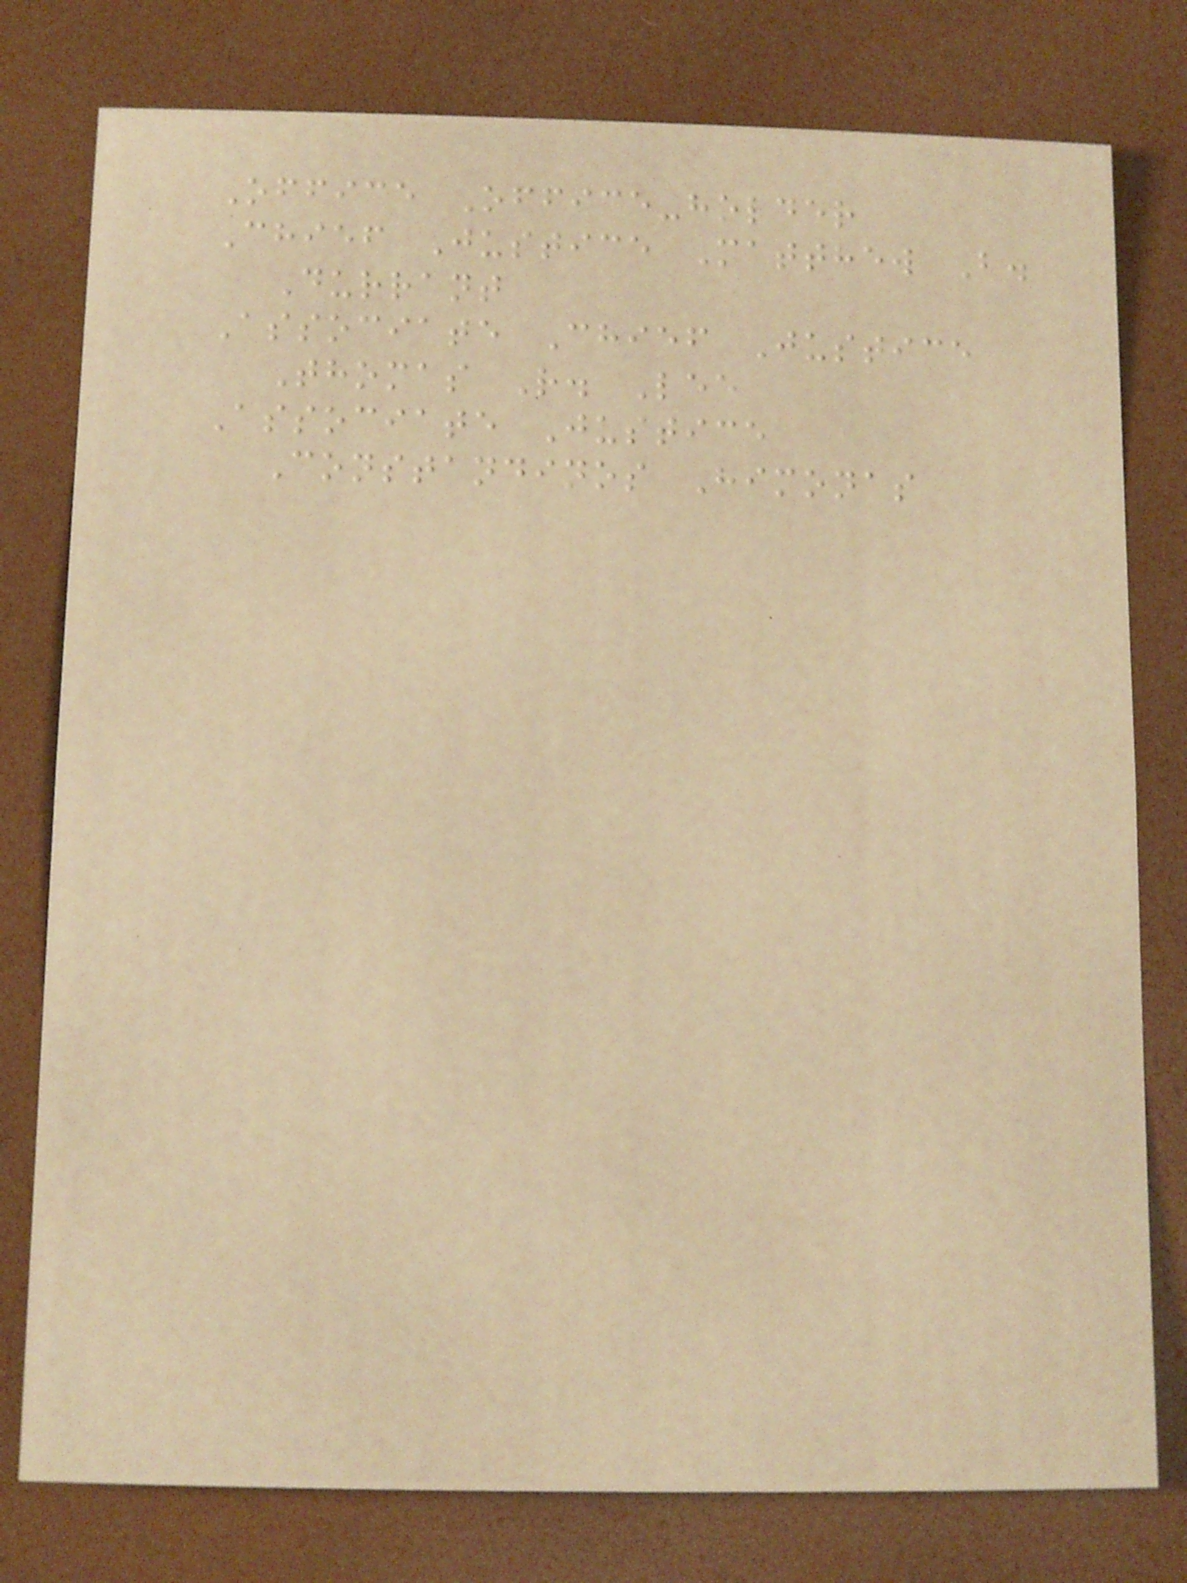Office Office-holder
Chief Justice Matthew B.
Durrant
Associate Chief Justice
Thomas R. Lee
Associate Justice
Constandinos Himonas
